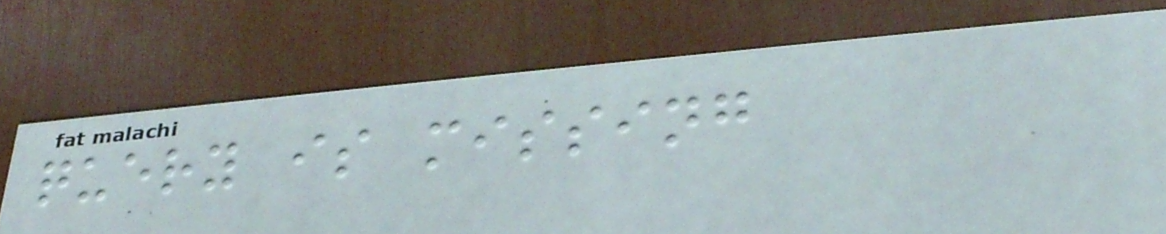query is missing
